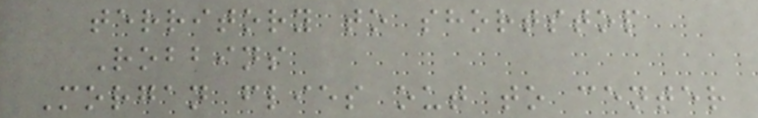territory to shortstop
Robbins
Morgan flies out to center
